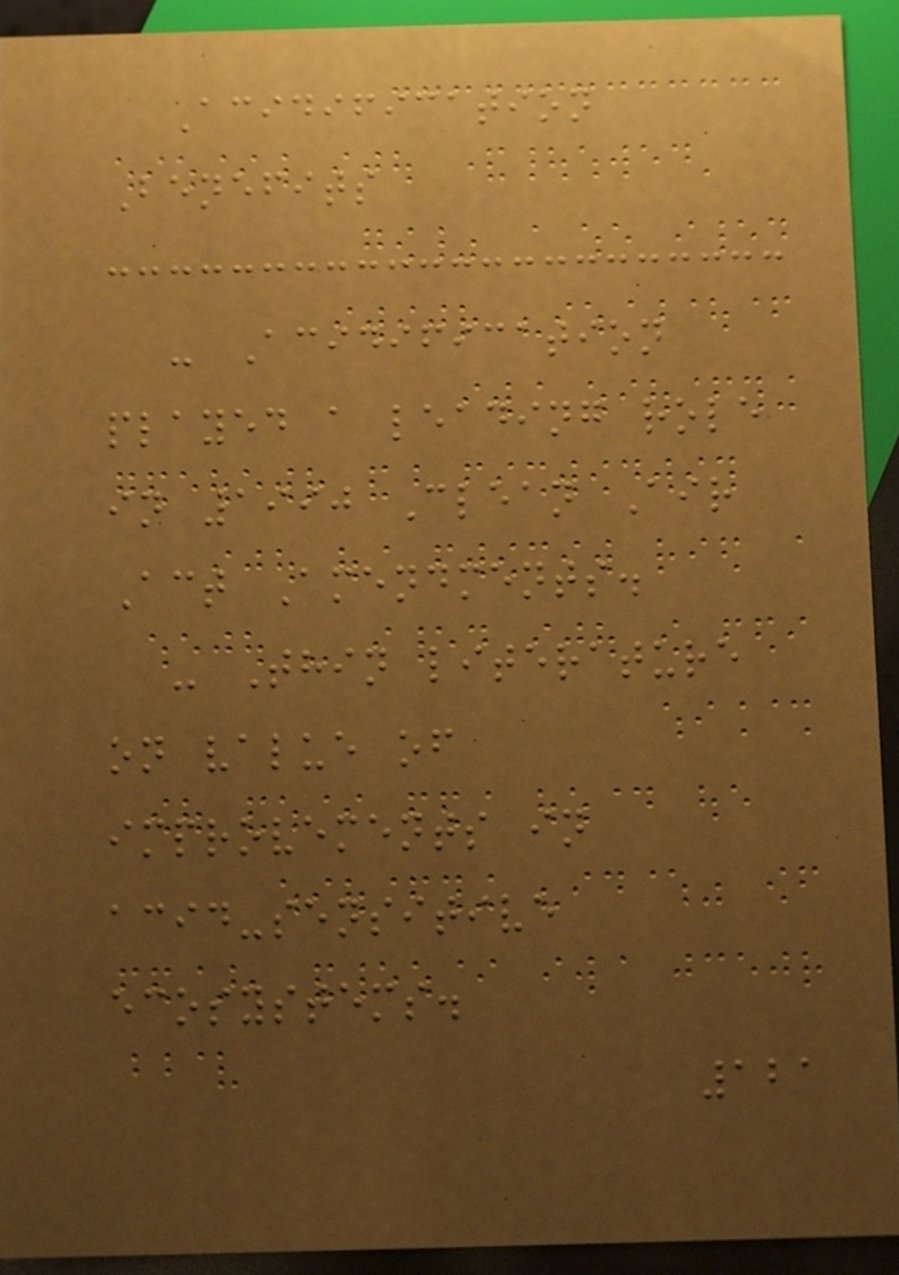Acidification
Benefits
- Acidification
played a leading role
in 1990 Clean Air
Act Amendments.
- Thin literature
on value of
improvements in
acid-sensitive
ecosystems.
121
